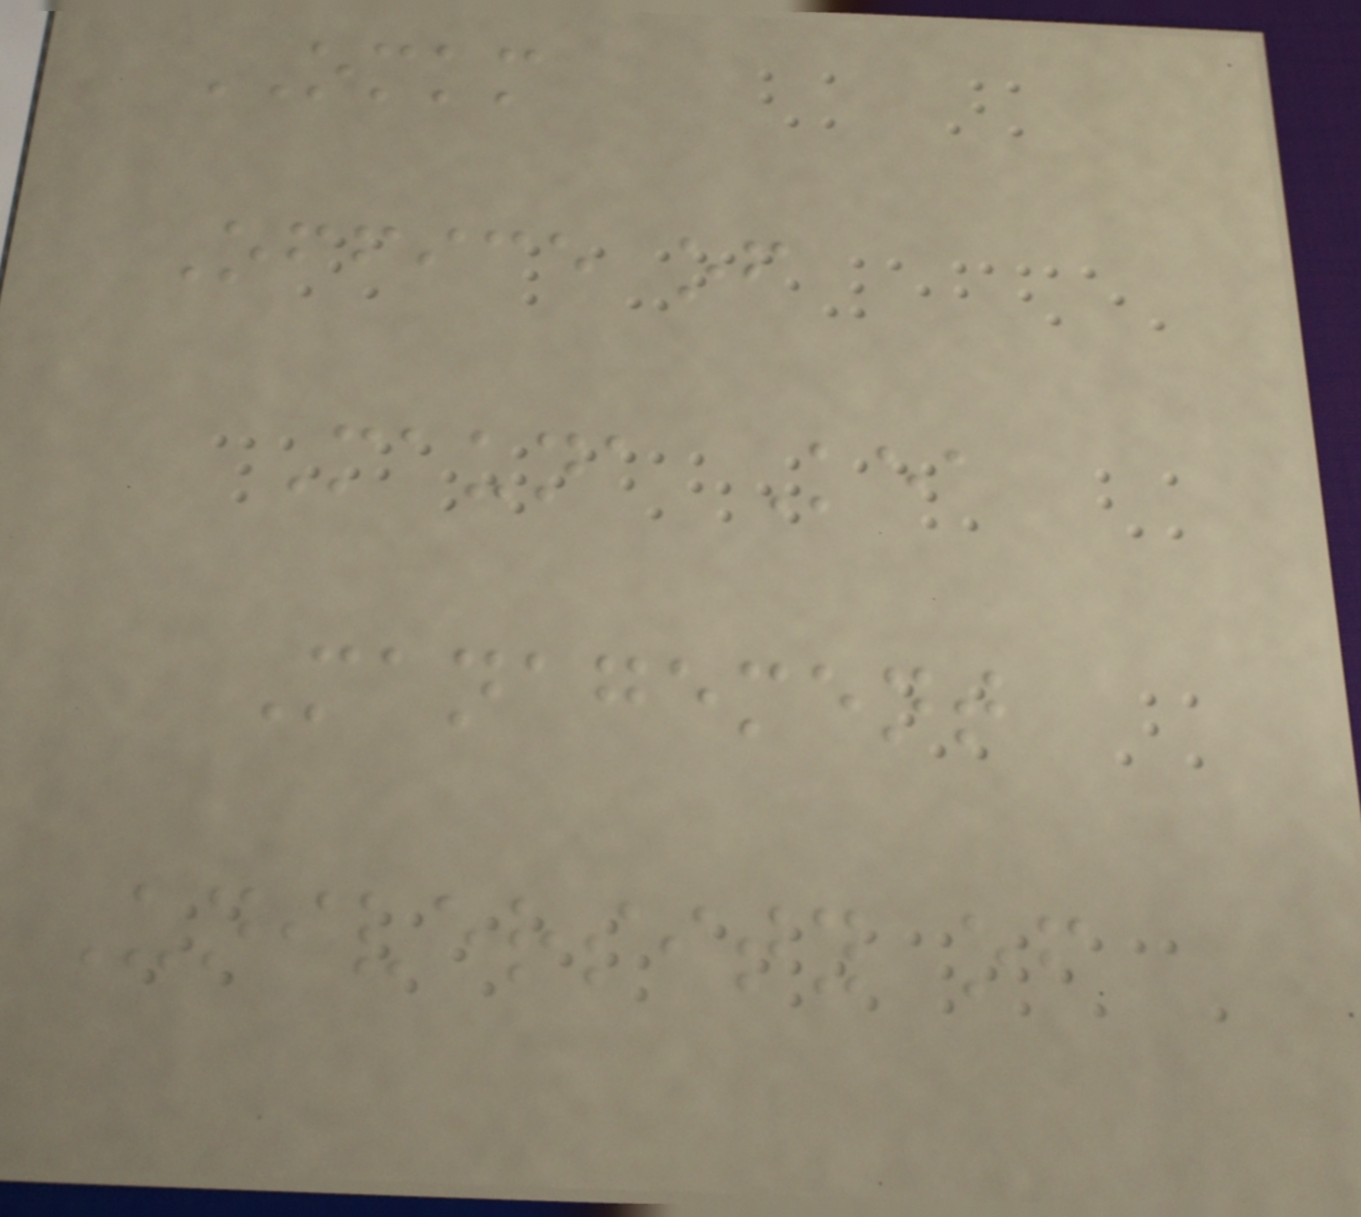OMKM
Office of
Mauna Kea
Management
University of
